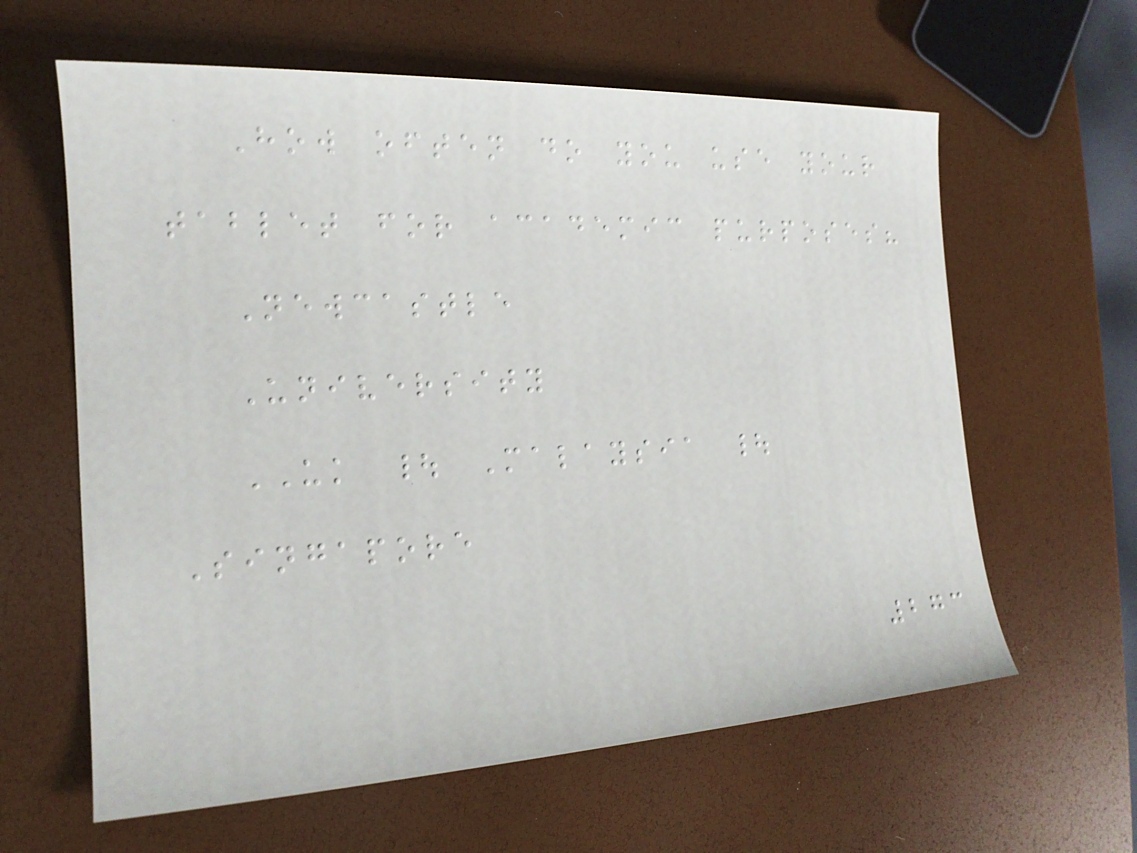How often do you use your
tablet for academic purposes?
Newcastle
University
UK | Malaysia |
Singapore
273
